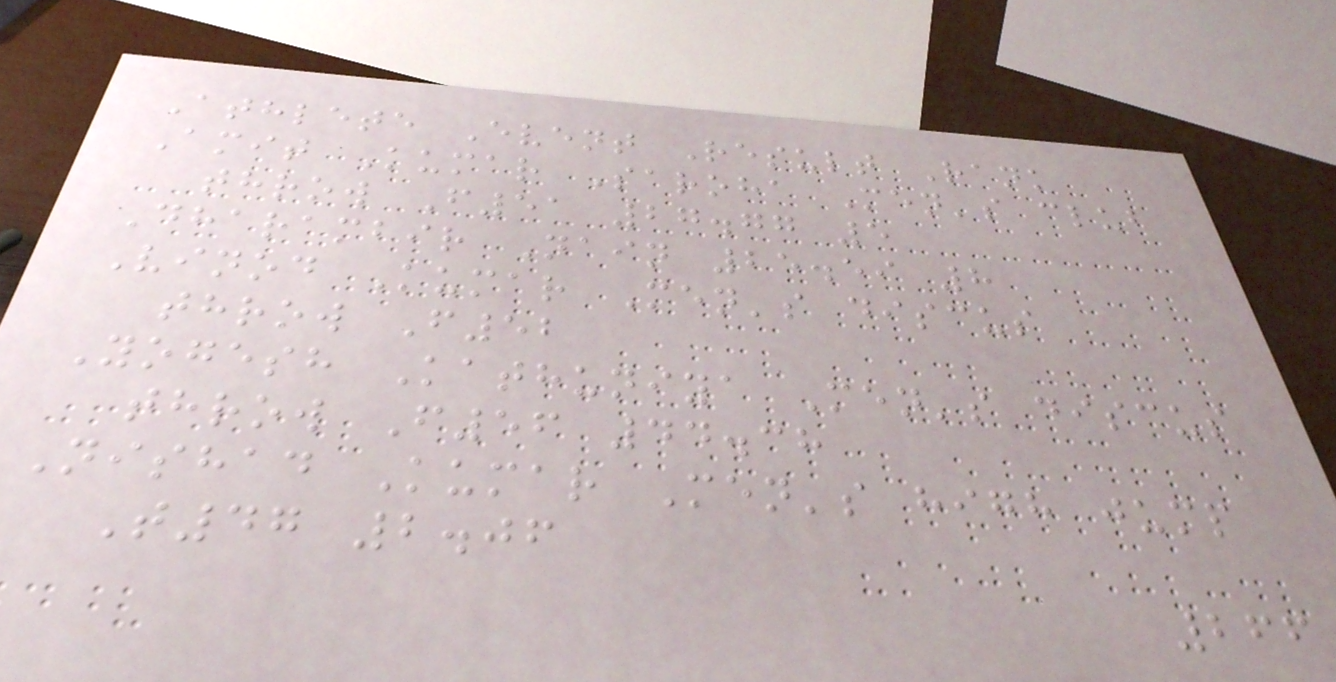Athlete Event Result Rank
Amit Kumar Saroha Men's club
throw F51 27.77 5
Dharambir Nain 25.59 8
Vinod Kumar Men's discus
throw F52
Yogesh Kathuniya Men's discus
throw F56 44.38
Nishad Kumar Men's high jump
T47 2.06
266
